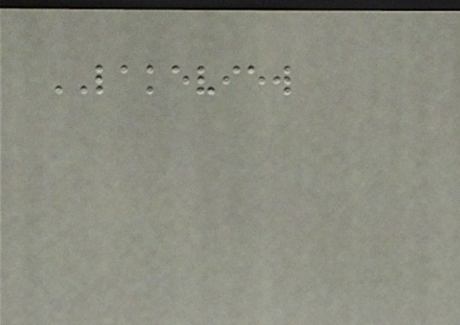LAKEVIEW
